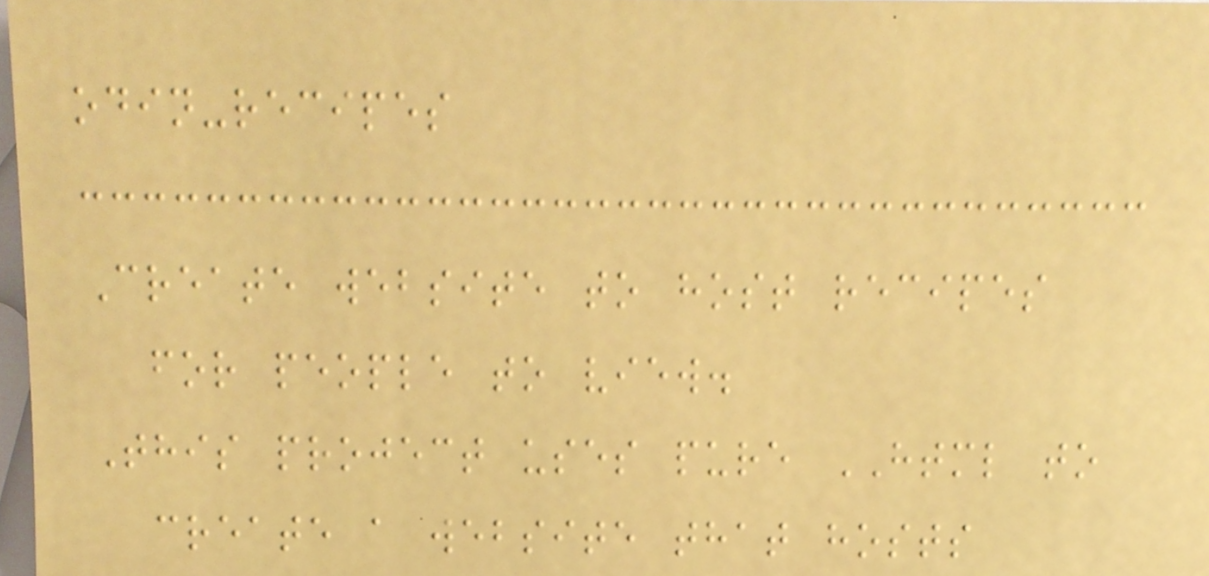odin-recipes
Create website to host recipes
for people to view.
This project uses pure HTML to
create a website that hosts
